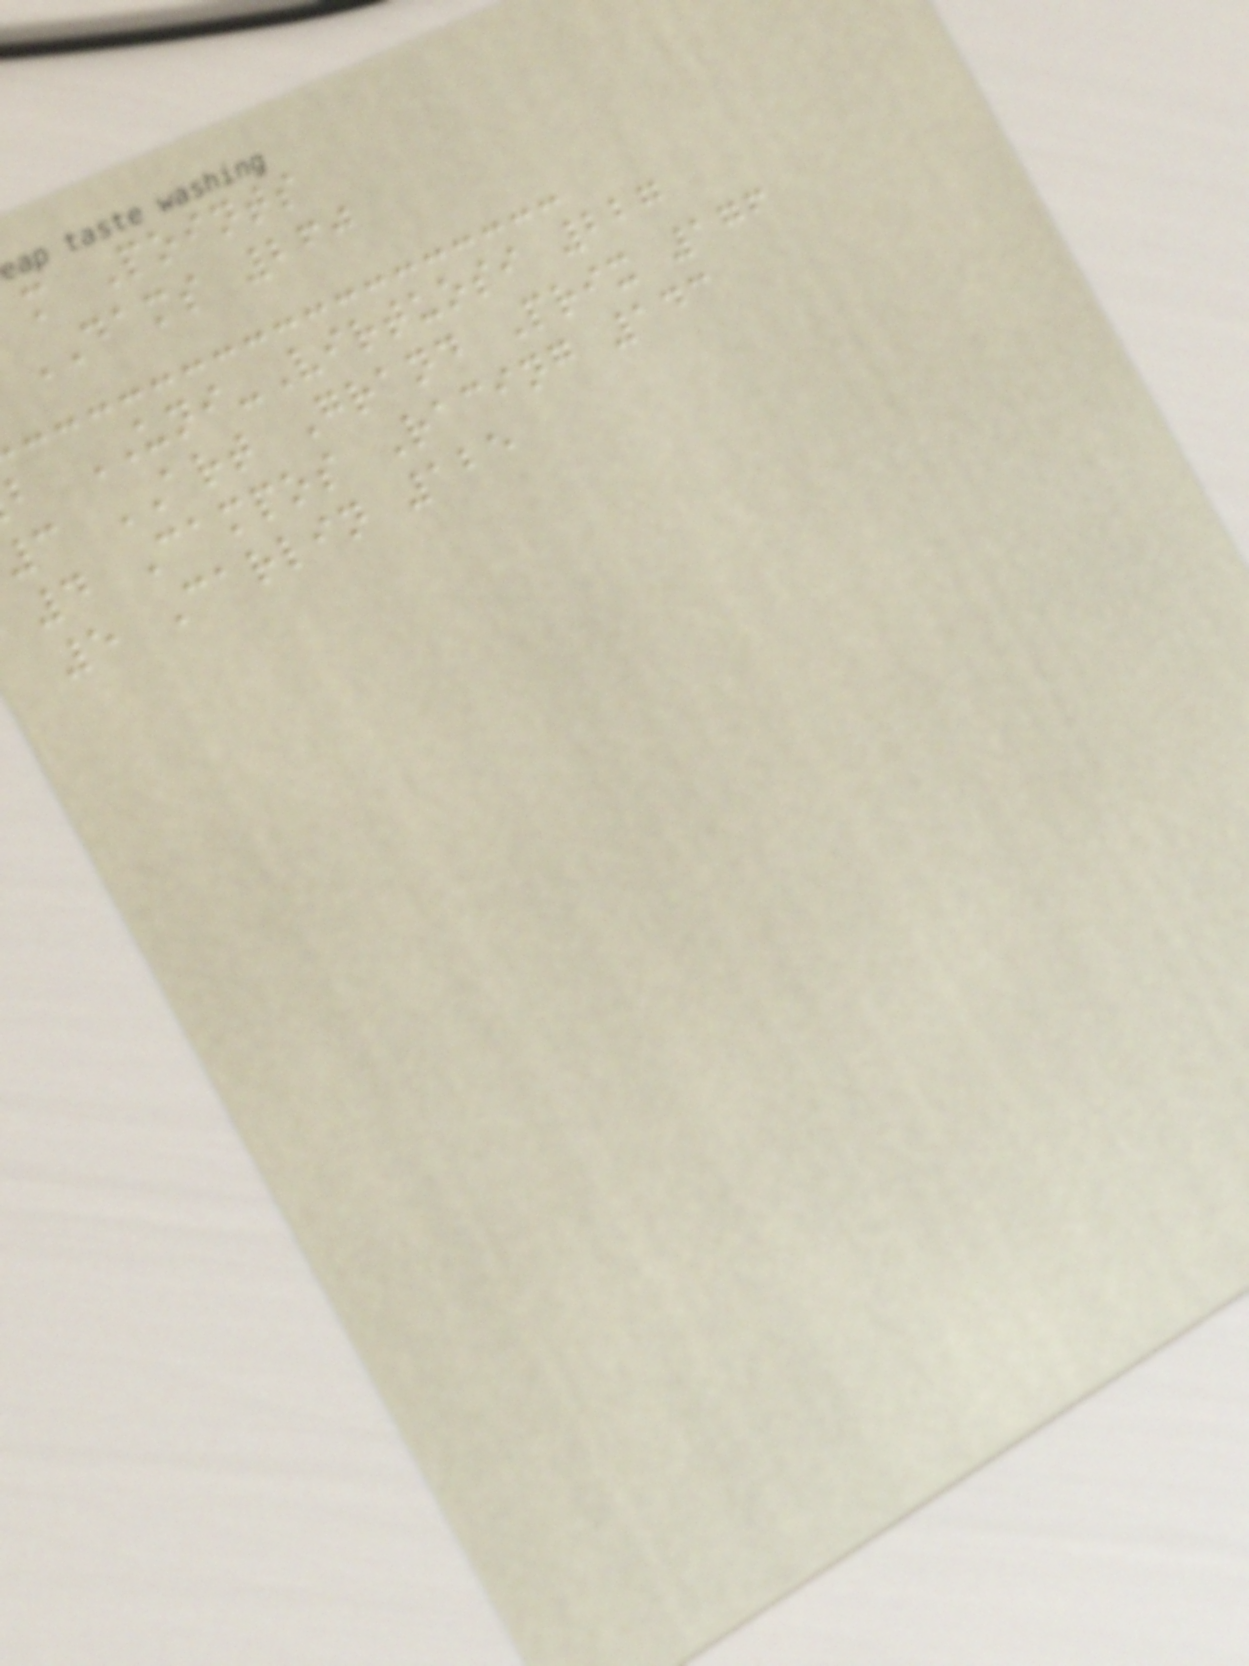m Points
DAMS 260
b UNI-Virtuosi 227
c ART Grand Prix 176
4 Campos Racing 143
5 Carlin 125
